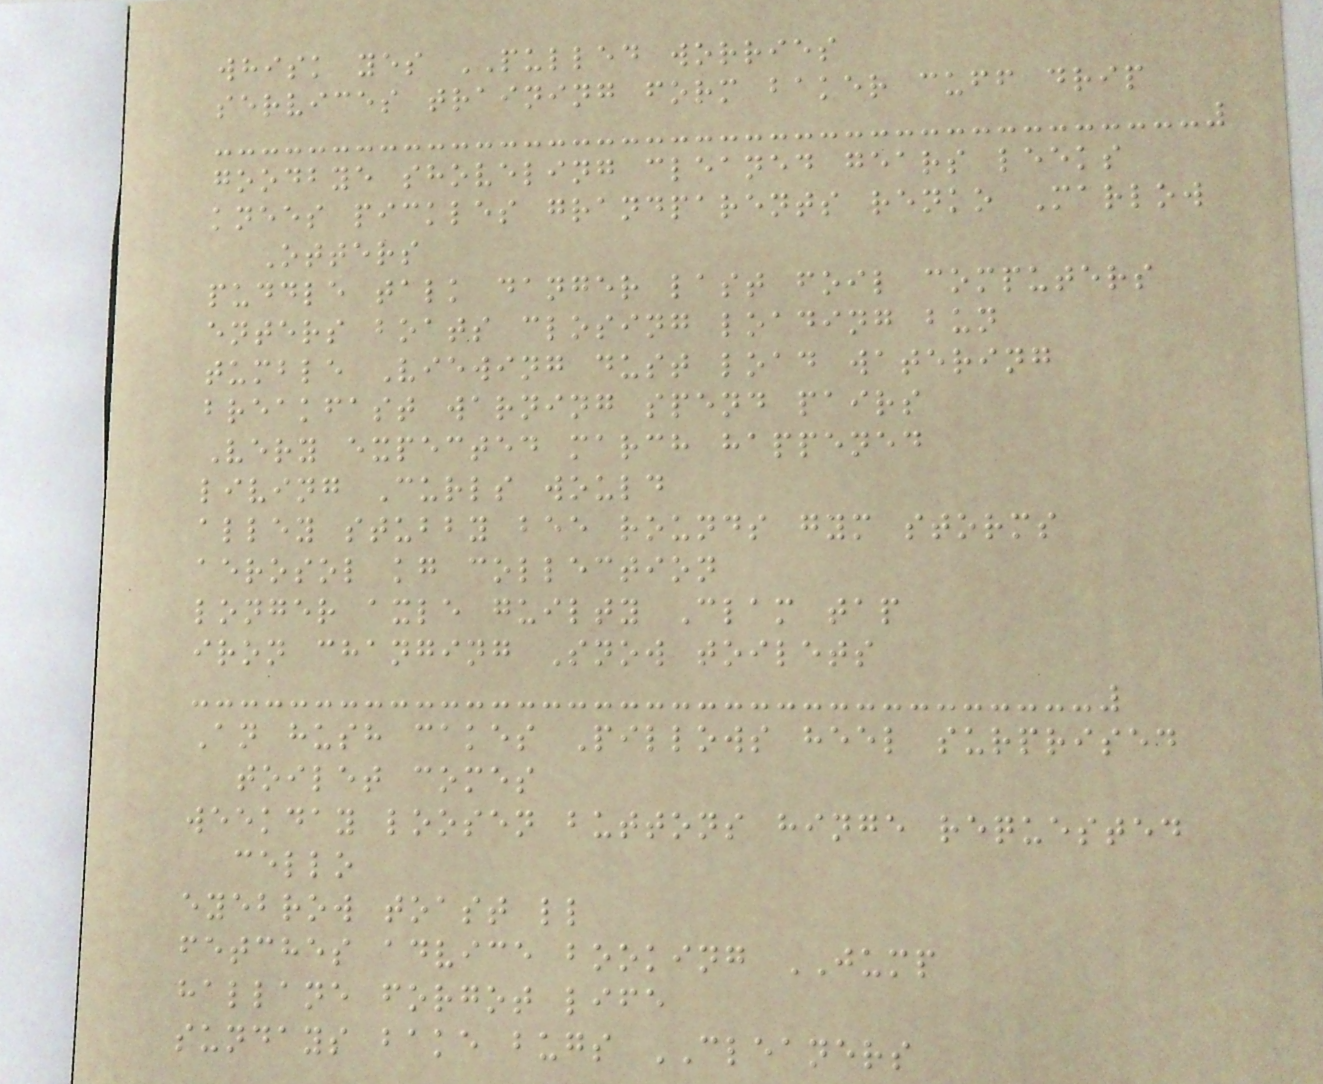whisk yes PULLED worries
services training form baker cuff drip
goodbye shoveling cleaned gears leeks
knees pickles grandparents renko Marlow
Otters
puddle talk danger last foil computers
enters boats closing loading bun
tumble Viewing dust load watering
breakfast warning spend pairs
Very expected march happened
living Curls would
alley stubby bee rounds gym storms
aerosol kg collection
longer axle guilty Clam tap
iron changing Snow toilets
An hush cakes Pillows heel surprised
toilet comes
weekday loosen buttons hinge requested
cello
eyebrow toast ll
fetches advice booking JUMP
hallane forgot life
sundays bake bugs CLEANERS
